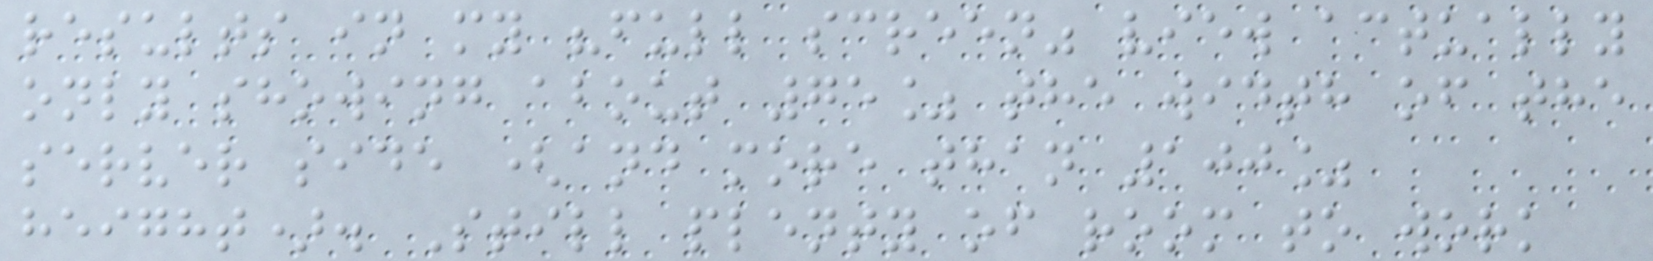results in my "full screen" view actually
only showing about 75% the width of the
server side (and more than 100%
height). Still plenty of room to work
